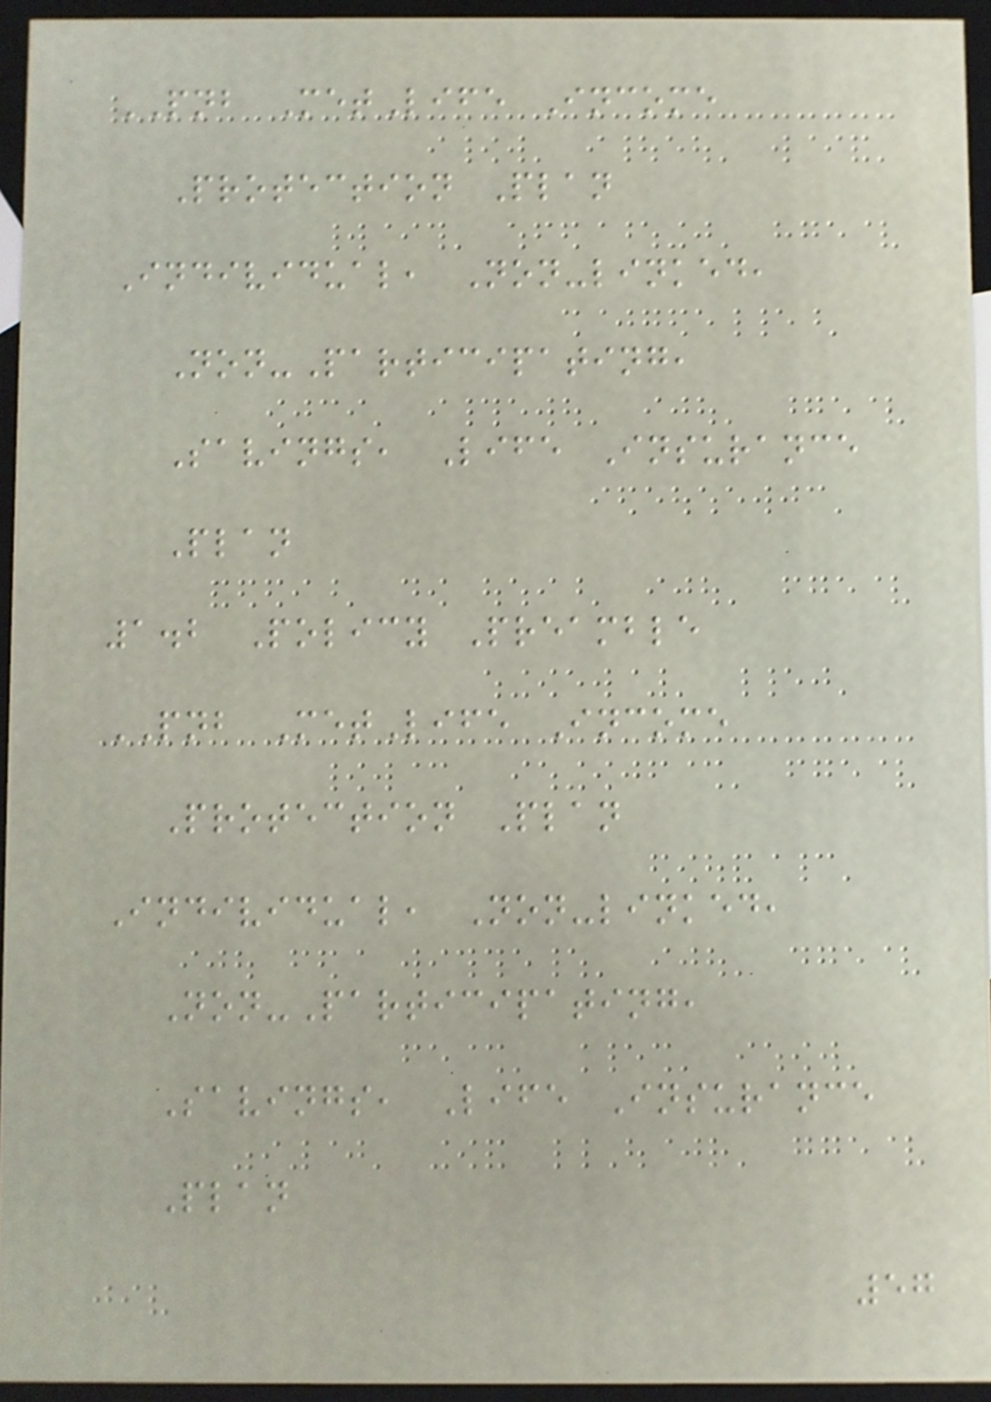PNB MetLife Income
Protection Plan
Individual, Non-linked,
Non-Participating,
Savings, Life Insurance
Plan
1.2 Policy Preamble
PNB MetLife Income
Protection Plan
Individual, Non-linked,
Non-Participating,
Savings, Life Insurance
Plan
57
